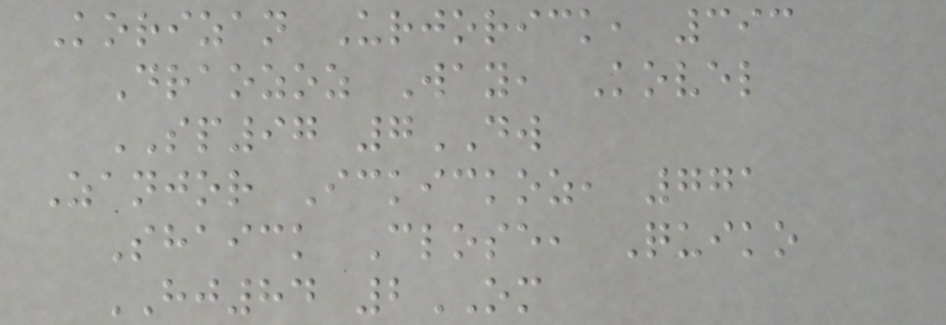Korizan Urjorick, 393
Draozoz Way, Kovel
SP97 7DW
Zanjor Ickickoz, 771
Shaick Close, Quiko
HJ84 2OM
